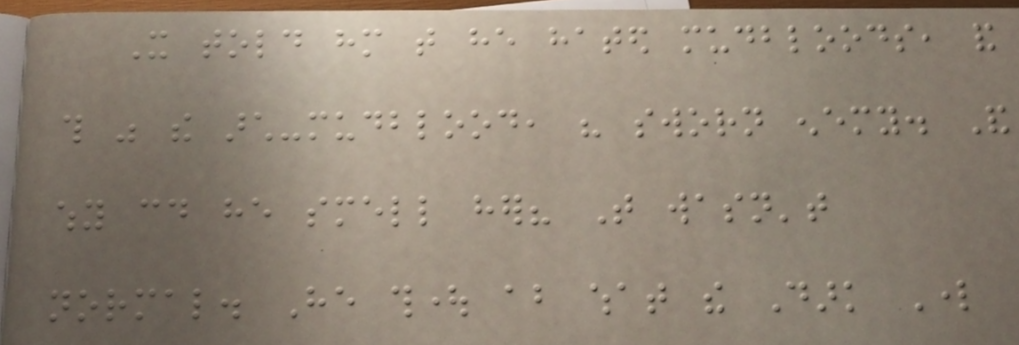It told him that he hated mudbloods, and
this was the arch-mudblood, his sworn enemy. And
why could he smell her? That wasn't
normal. He thought about what the Dark Lord
